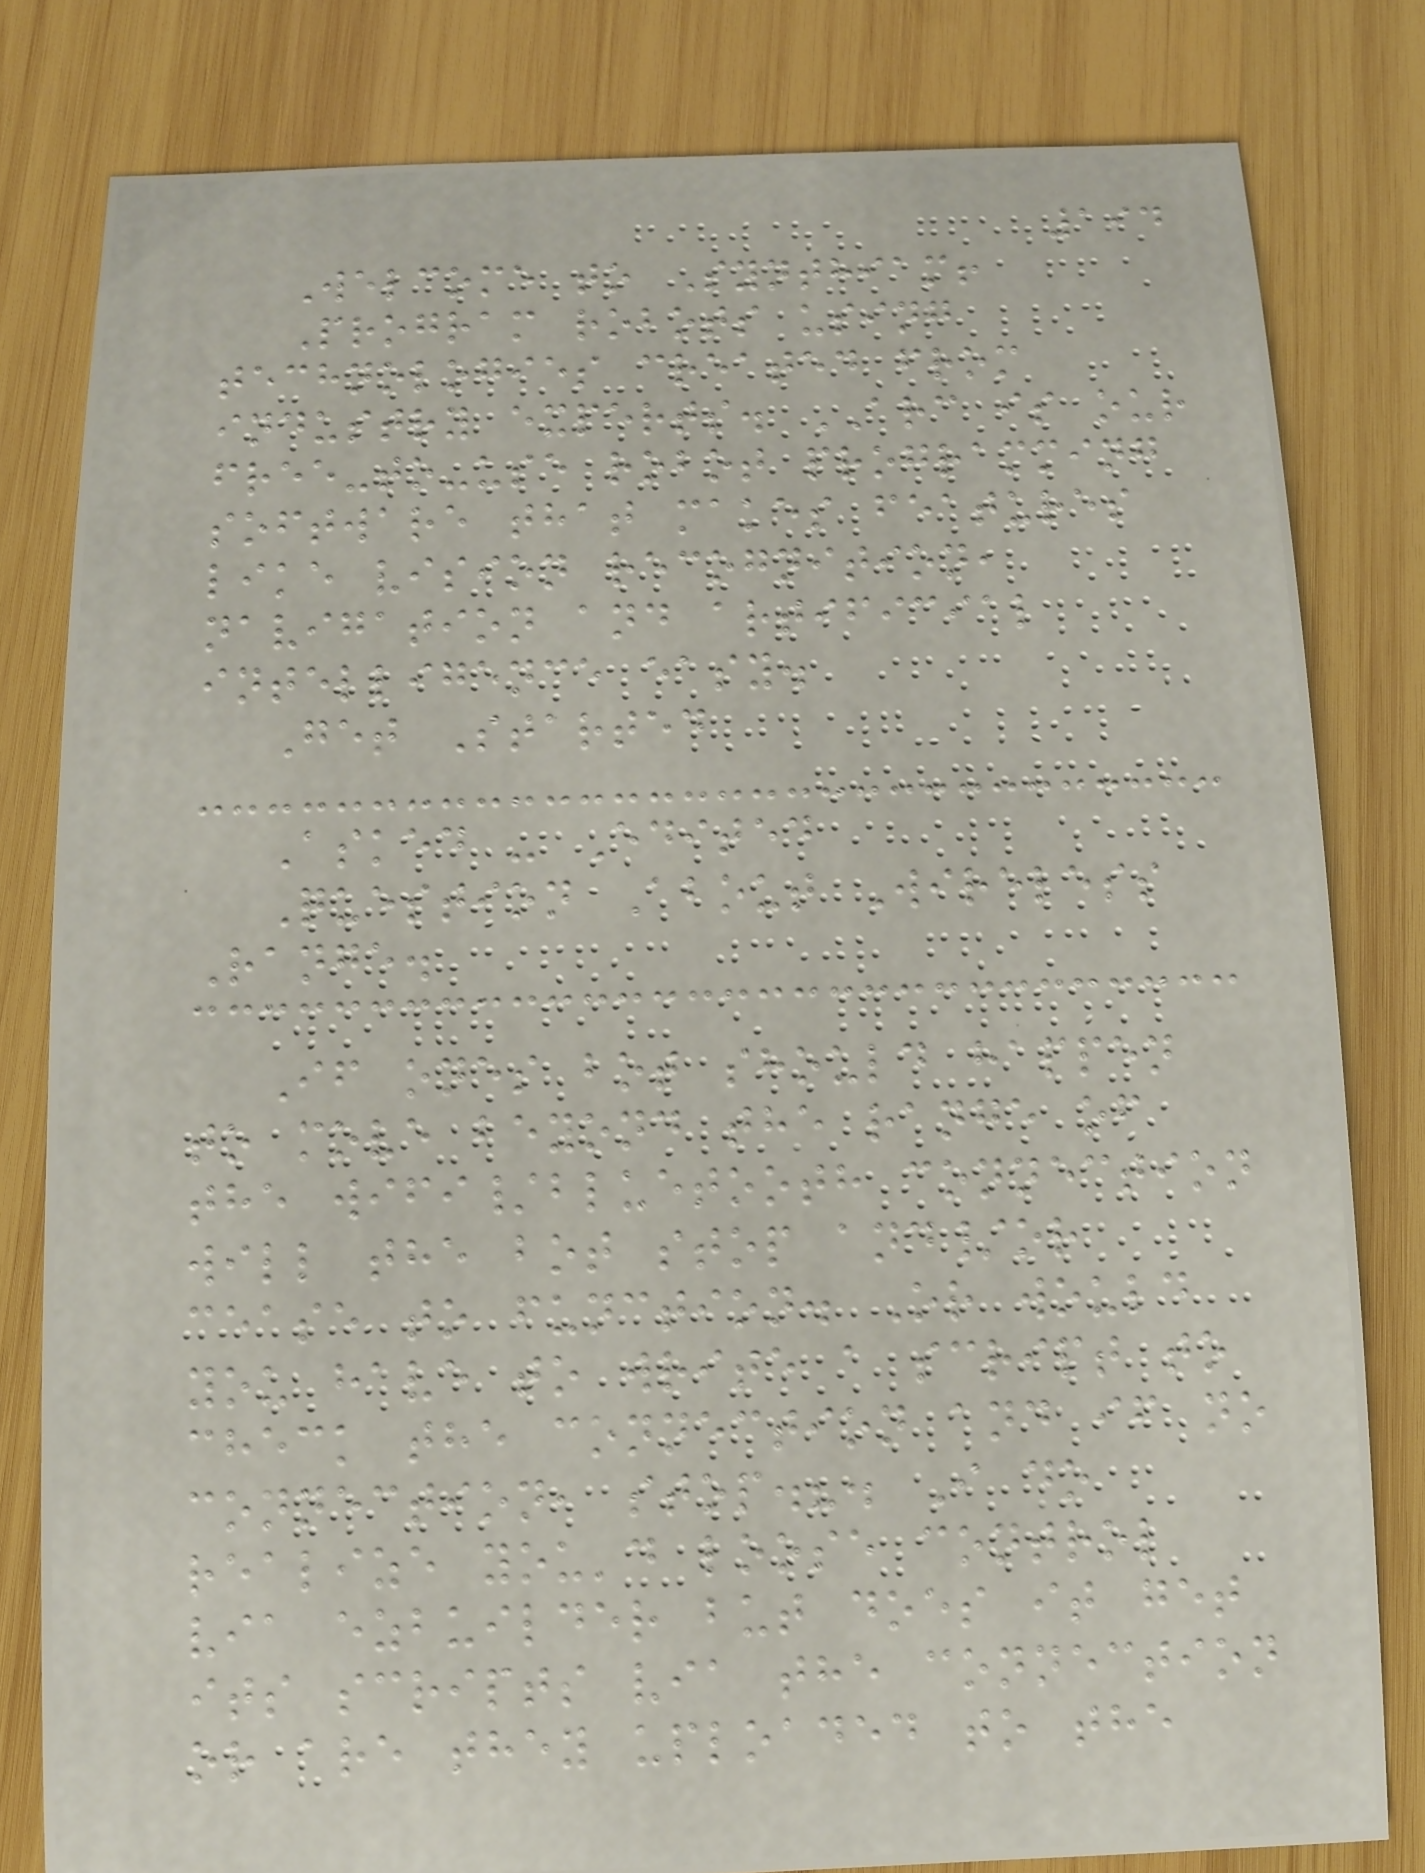194
Welcome to Synthiam!
Program robots using
technologies created from
industry experts. ARC is our
free-to-use robot programming
software that makes features
like vision recognition,
navigation and artificial
intelligence easy.
Get Started
Asked - Edited
Question About Wireless
Range.
If ones bot should happen
to move beyond the range of
the wifi/bluetooth connection
will the bot stop and/or
cease to function. Or would
you have to write a script to
check the connection and if no
connection, stop.?. I do
realize you'd loose control
via ezbuilder but does it get
its scripts via the connection
or are they uploaded to the
